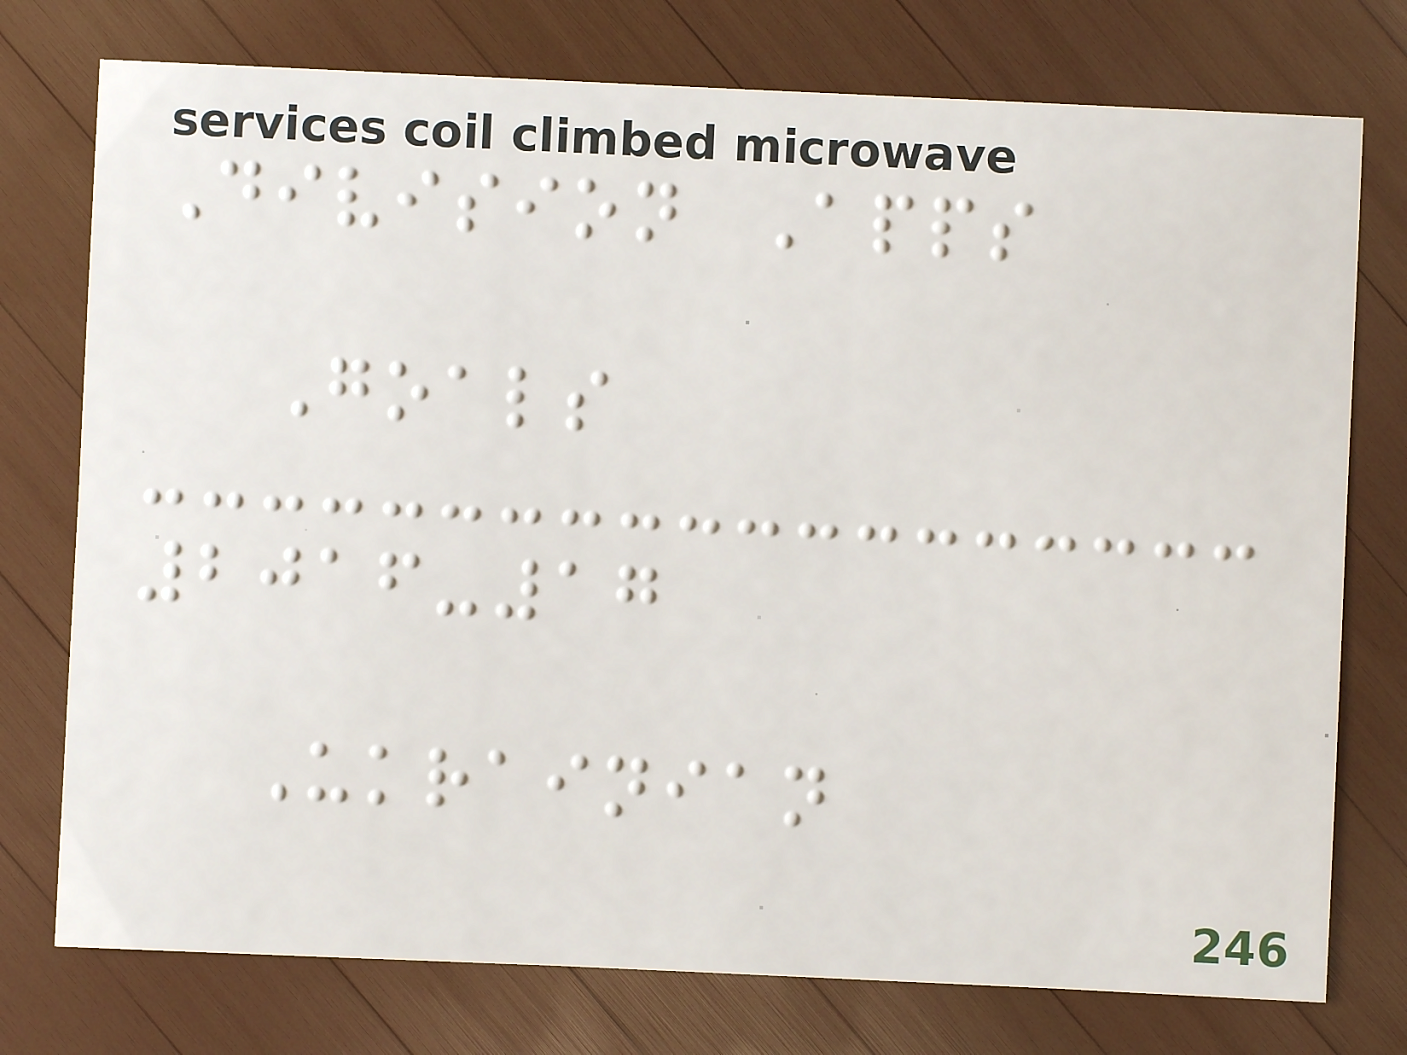Division Apps
Goals
2016-17
Ukrainian
